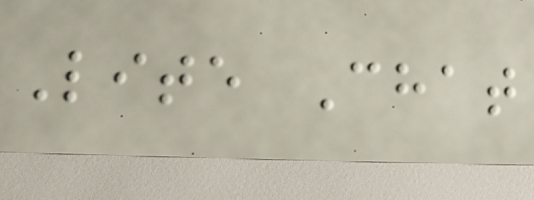Lite Chat
